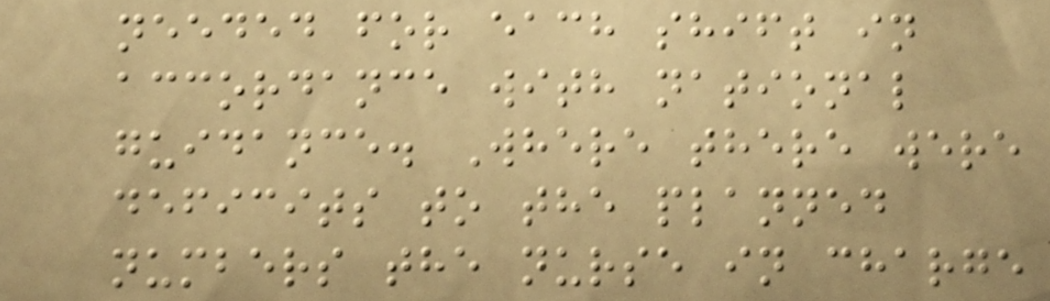needed for each shift in
accordance with national
guidance. Where there were
deficits to the planned
numbers the nurse in charge
